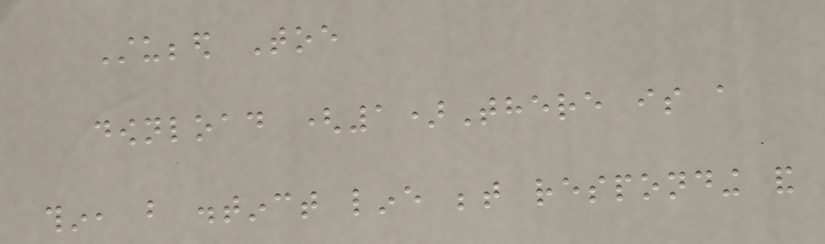Stubbed Toe
download (1)There is a
thin, but distinct line between responding and
